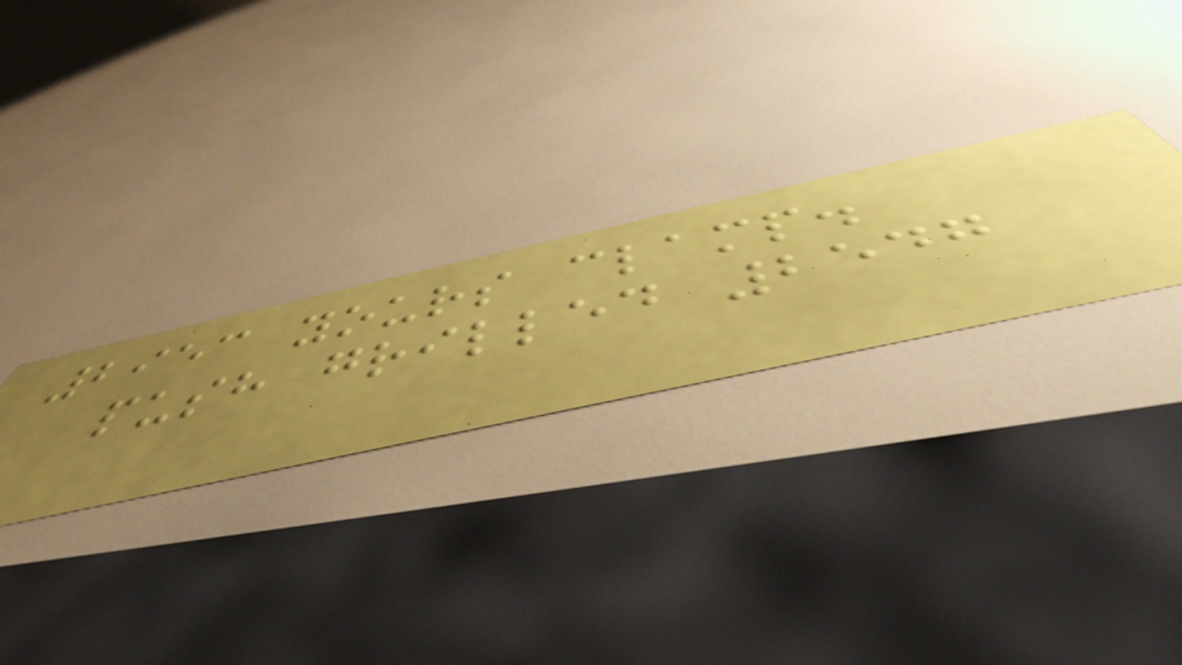2953 yours clamp.
push grilled 2547
